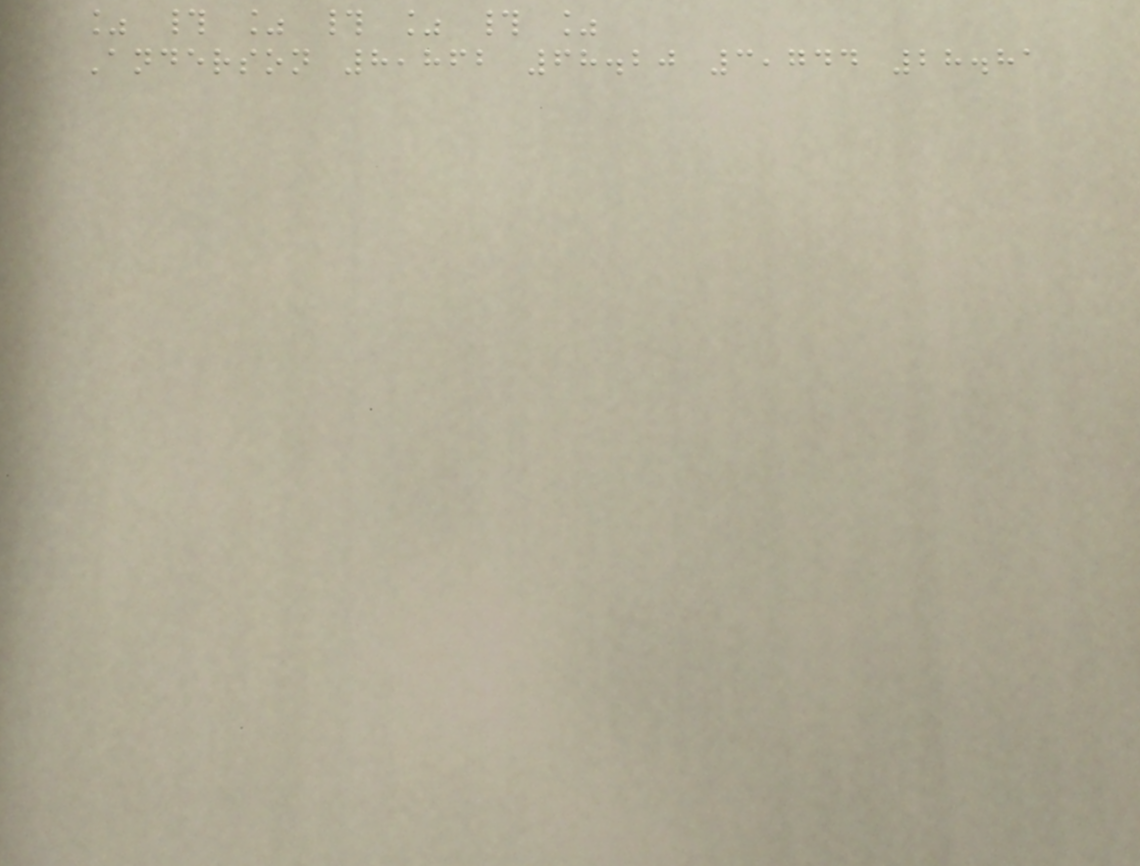% # % # % # %
Anderson 8,862 68.20 3,744 28.81
